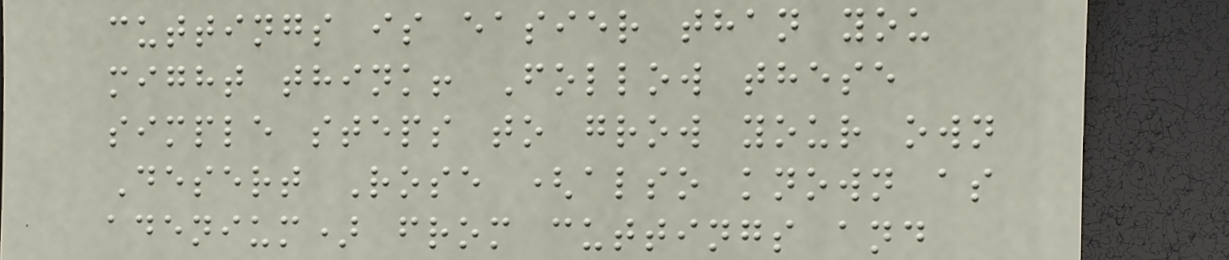cuttings is easier than you
might think! Follow these
simple steps to grow your own
Desert Rose (also known as
adenium) from cuttings and
